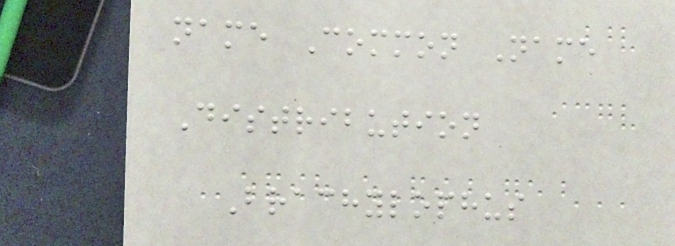name Common Name
Distribution
Brachylophus
